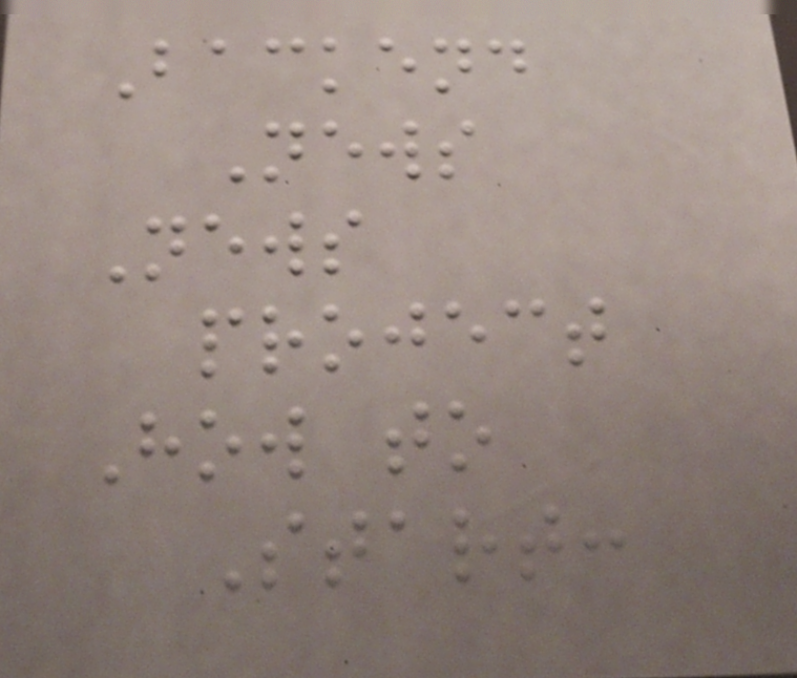Backend
News
News
project
How to
Start:
